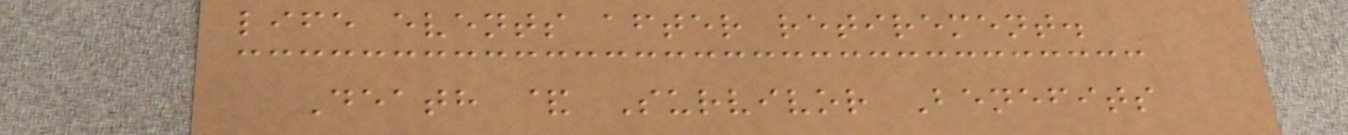life events after retirement.
Death & Survivor Benefits
